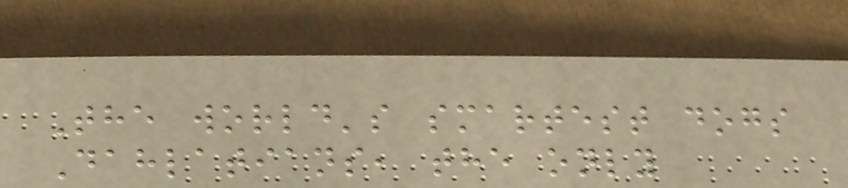The world's smartest dogs
Dahlatians, the only
